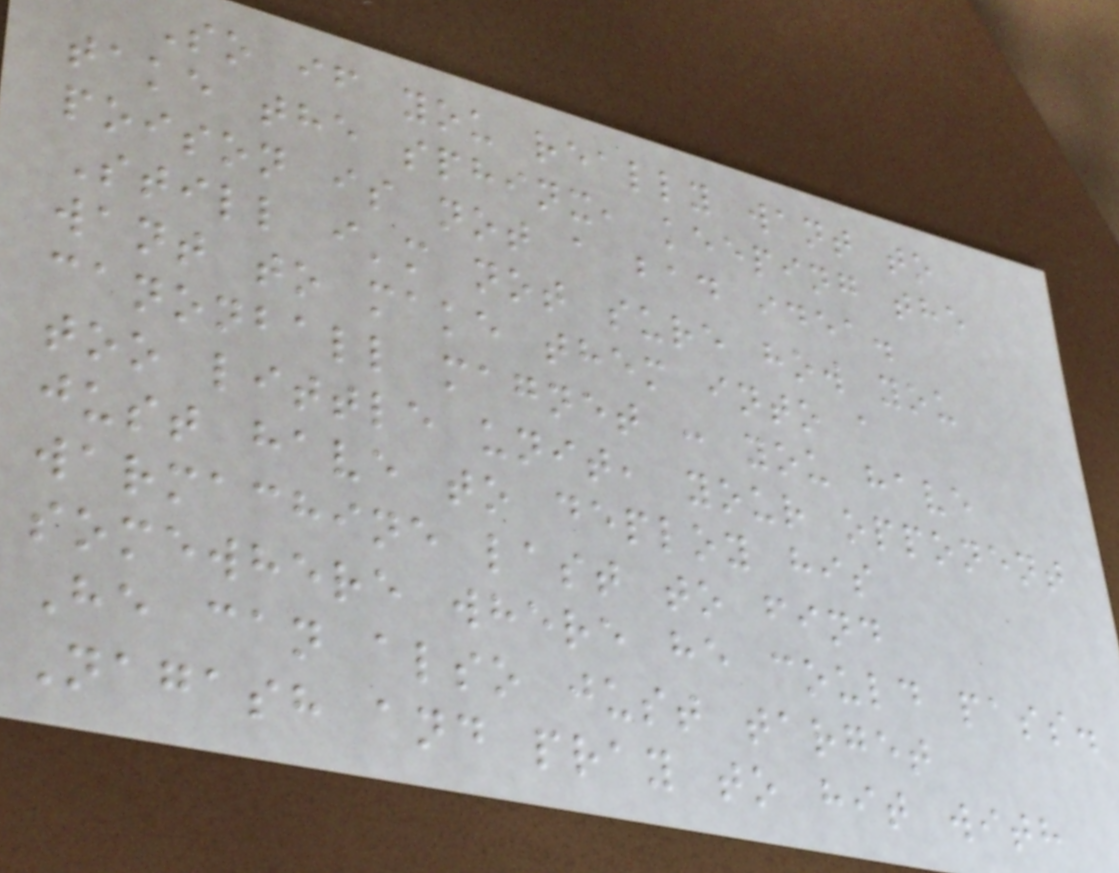So if you really want to
take the sphinx, keeping the
poison is not a bad idea.
Still i'm not sure how you
want to make them into a
canonball magnet : you have
too little unit, your opponent
just have to deploy his
warmachine last to find
somewhere where he could pass.
He can also just target
Nagash and pray to hit with
